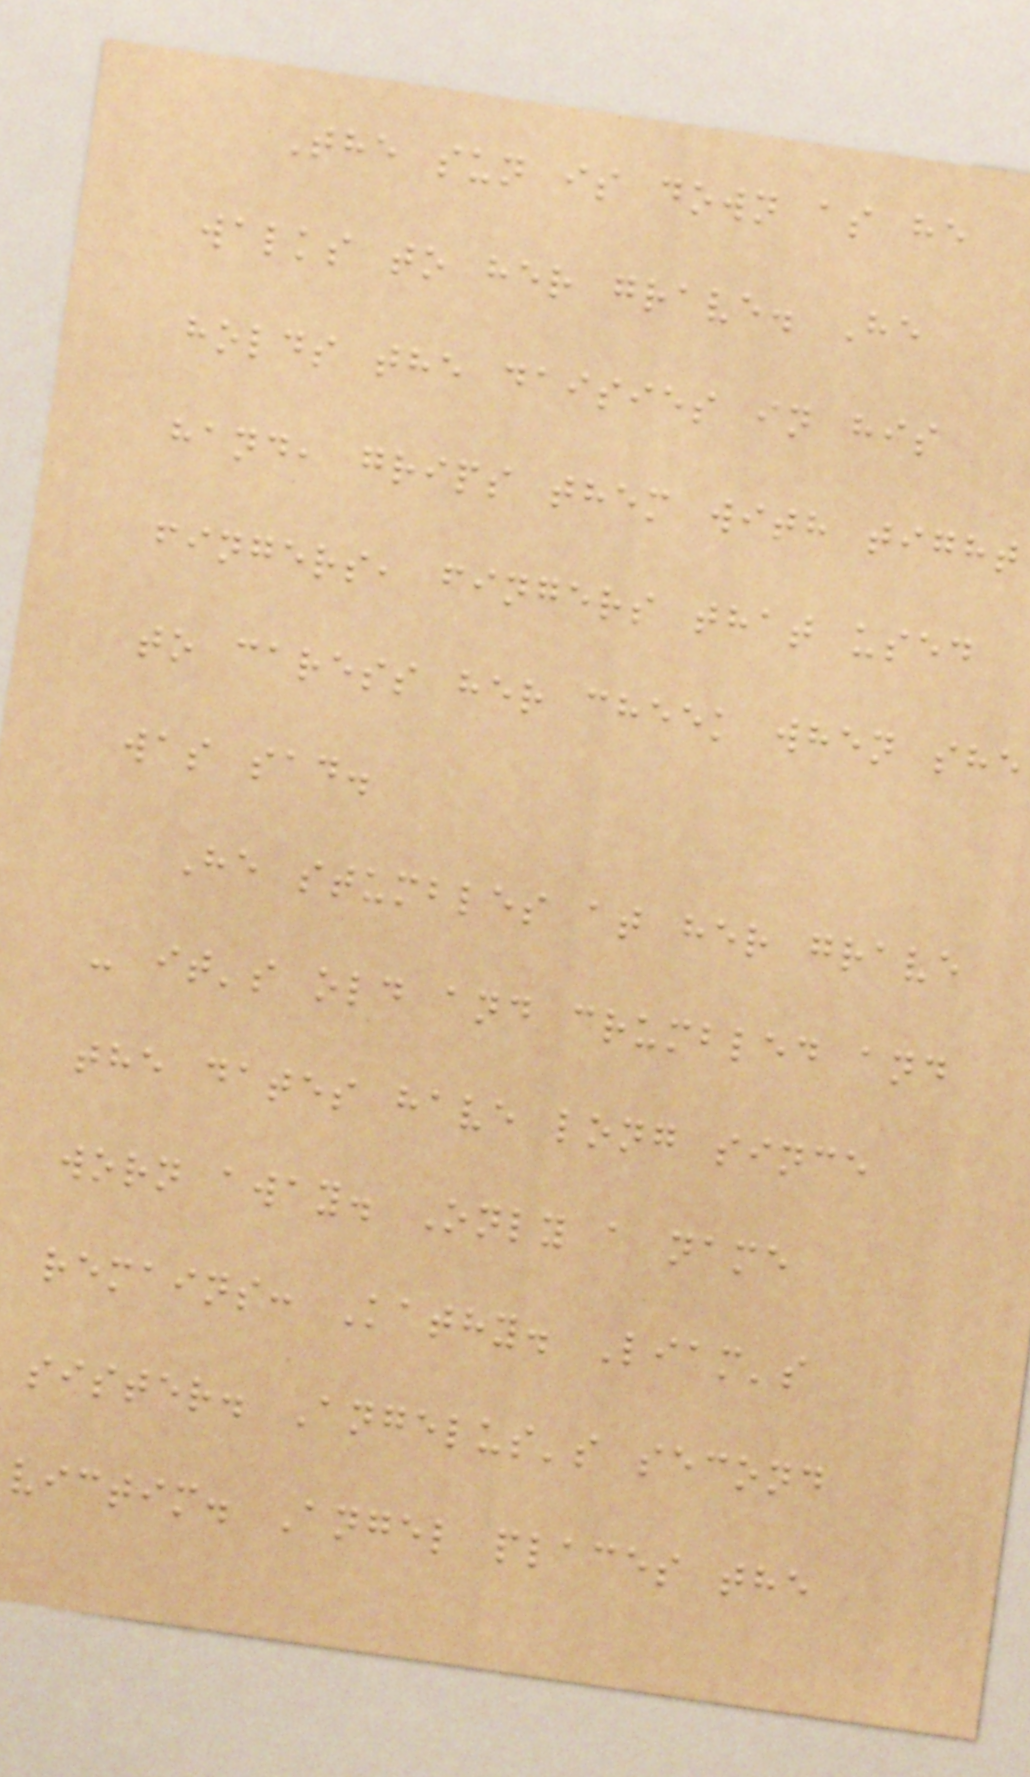The sun is down as he
walks to her grave. He
holds the daisies in his
hand, grips them with tight
fingers, fingers that used
to caress her cheek when she
was sad.
He stumbles at her grave
- it's old and crumbled and
the dates have long since
worn away. Only a name
remains: Kathy. Liam's
sister. Angelus's second
victim. Angel places the
